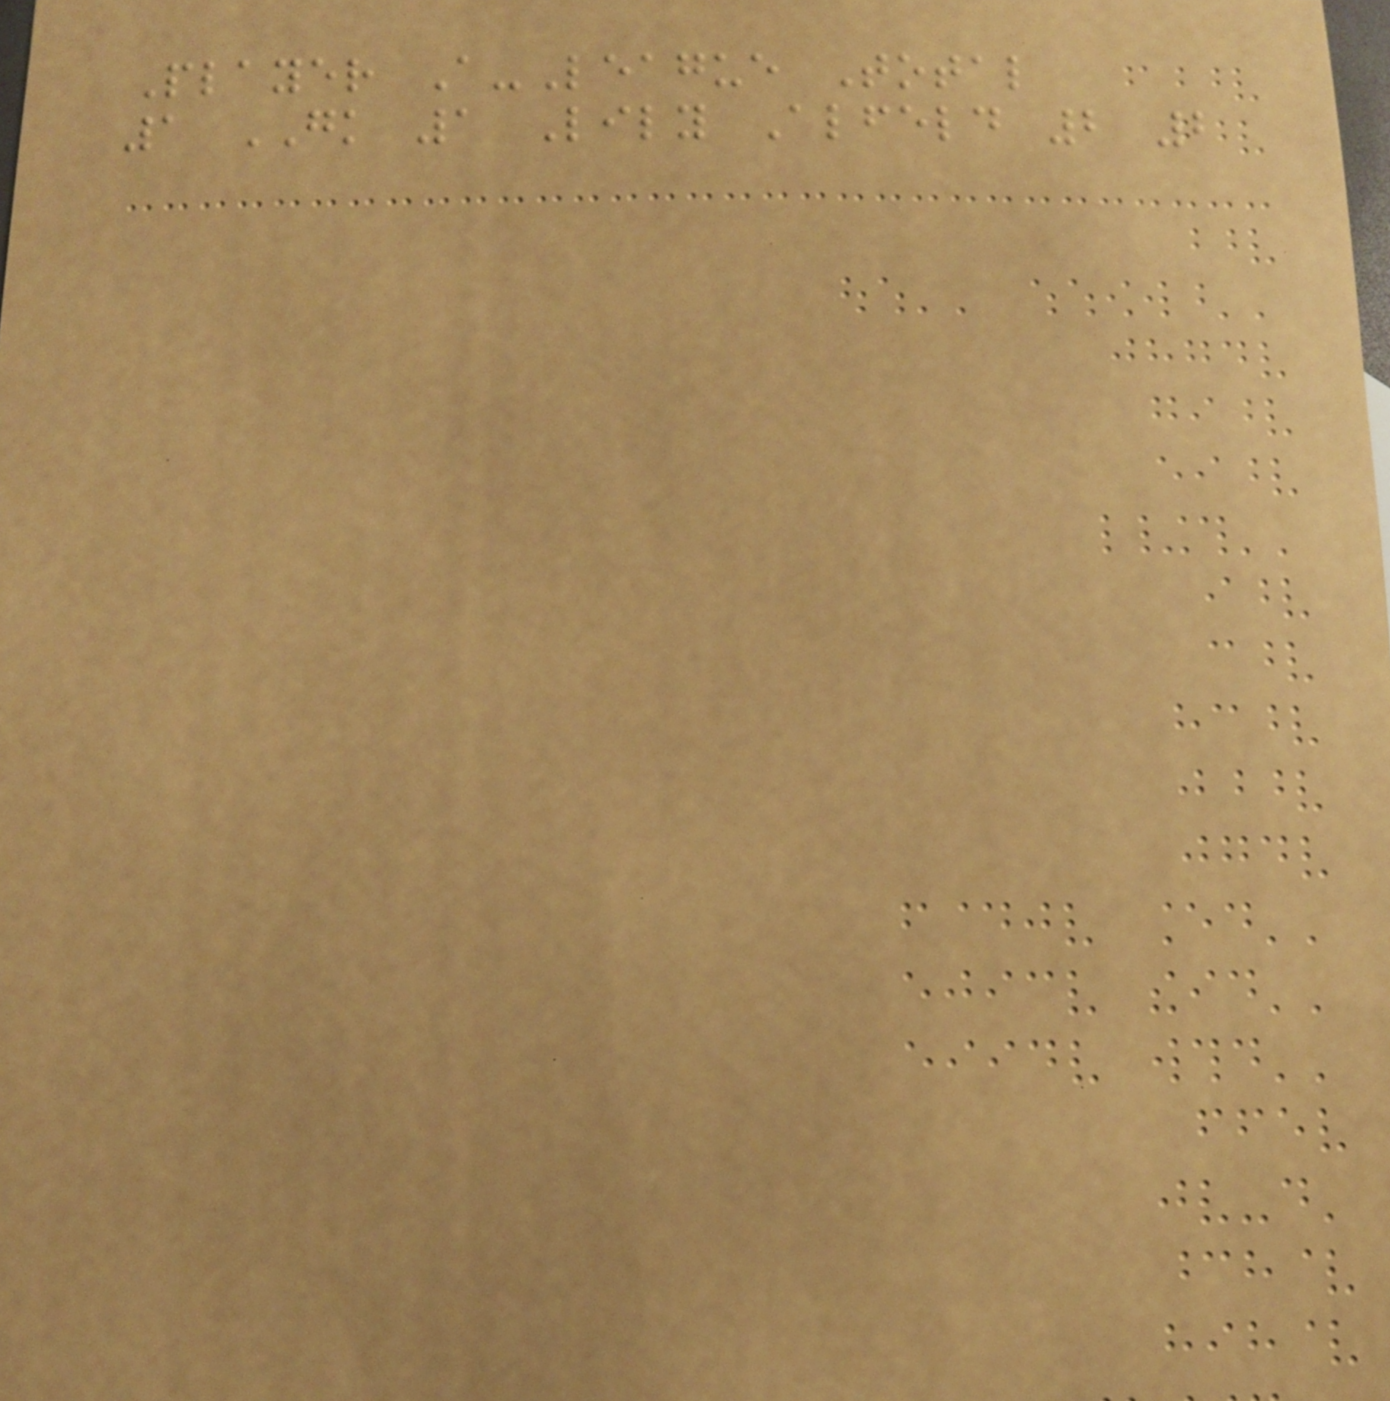Player A-League Total
1 GK 1 Lily Alfeld 2 2
